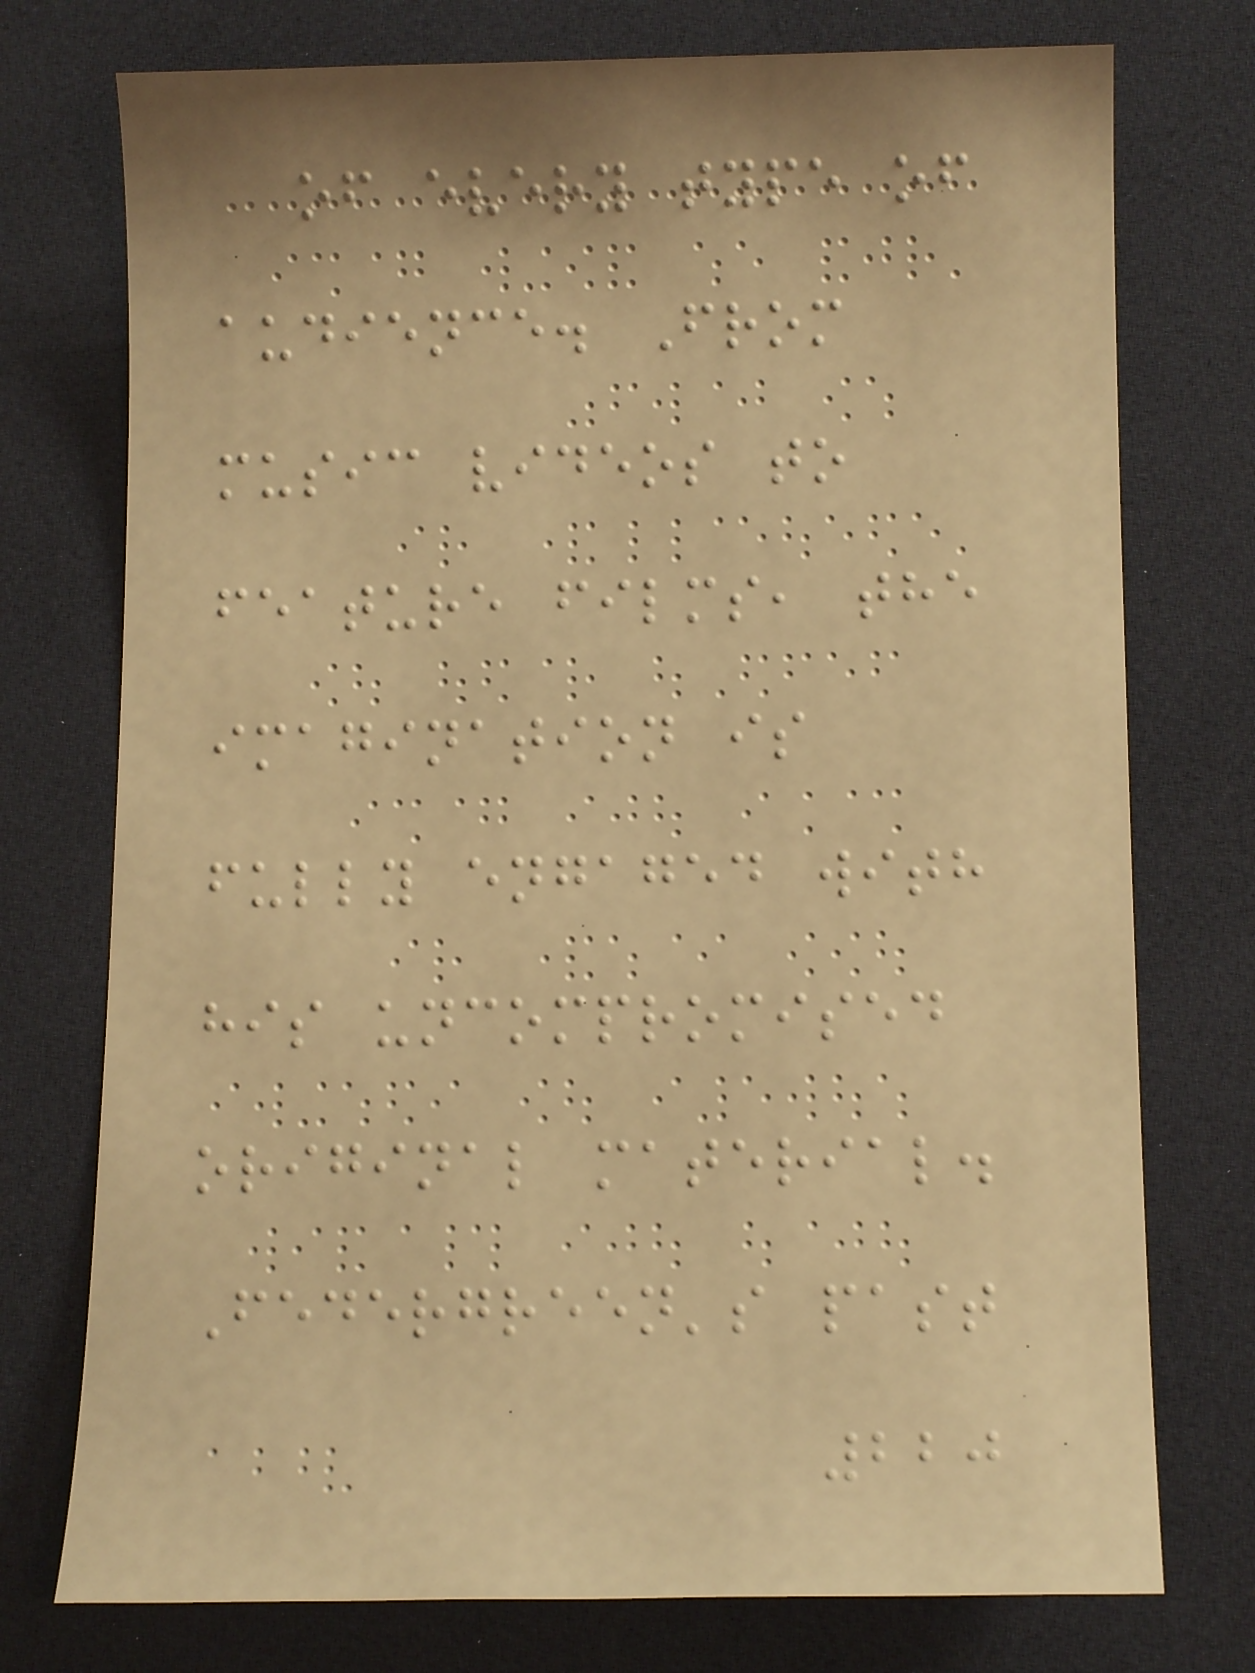of every type of
audience. From
music videos to
feature films, the
imagination is
fully engaged with
his uncompromised
original material.
Federgreen's past
220
